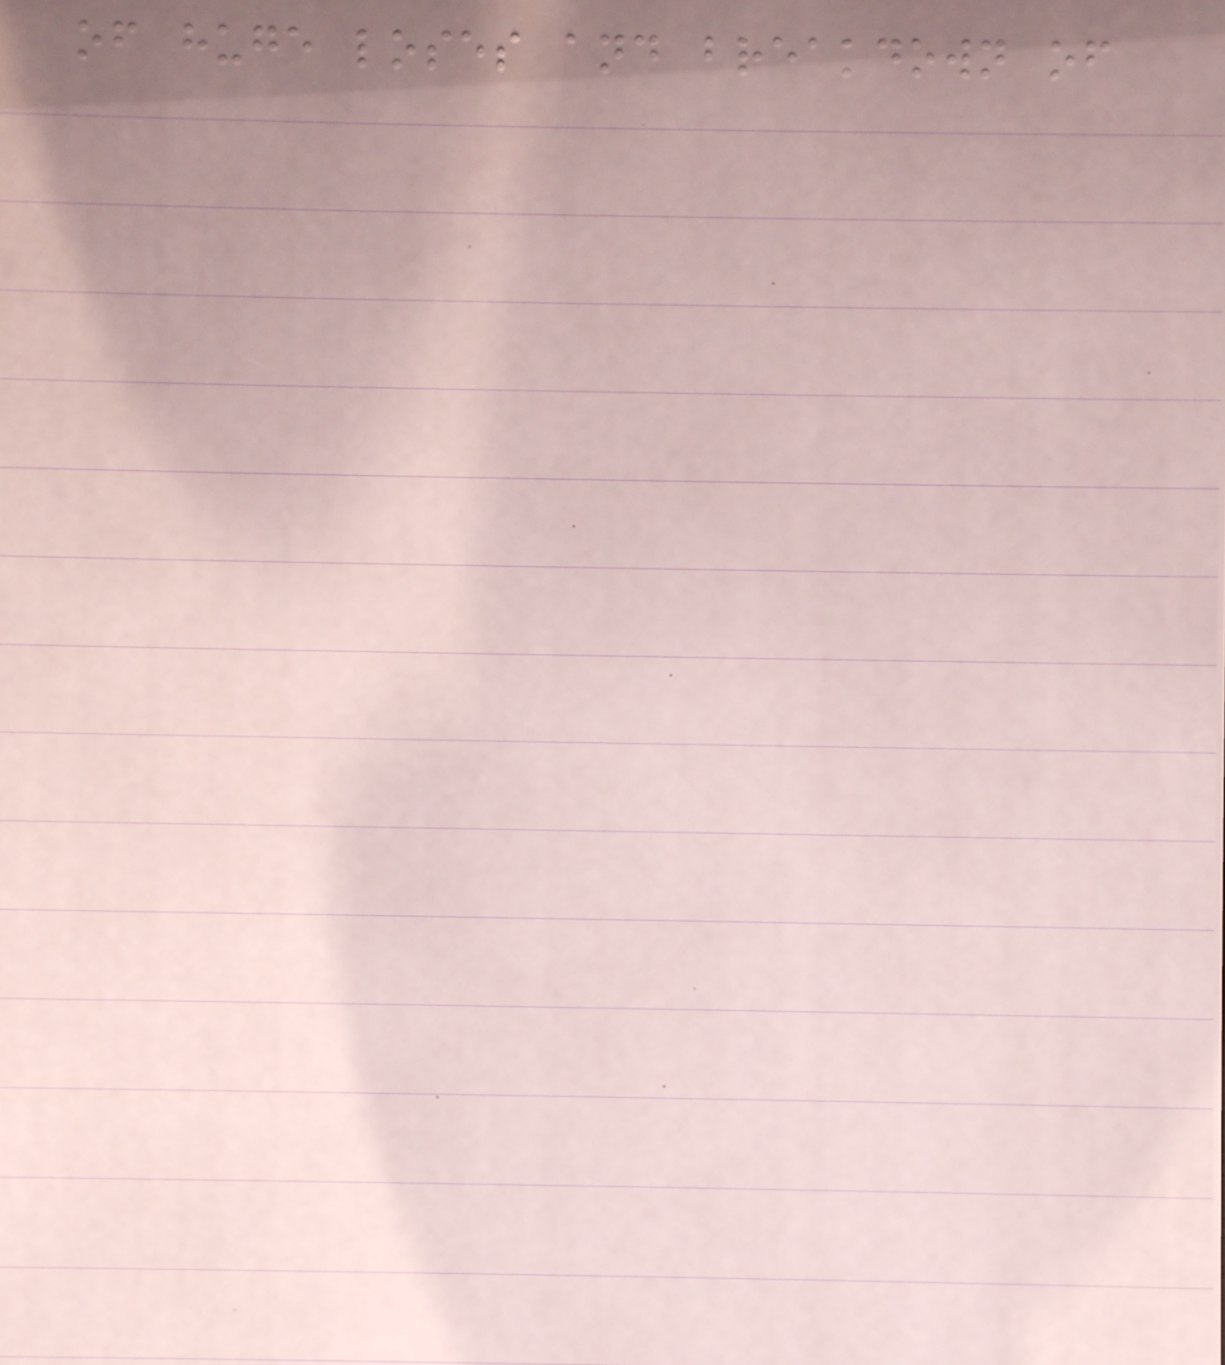of huge loses and breakdown of
